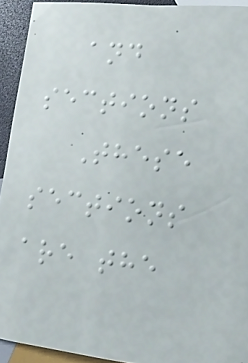and
sections
These
sections
are the
